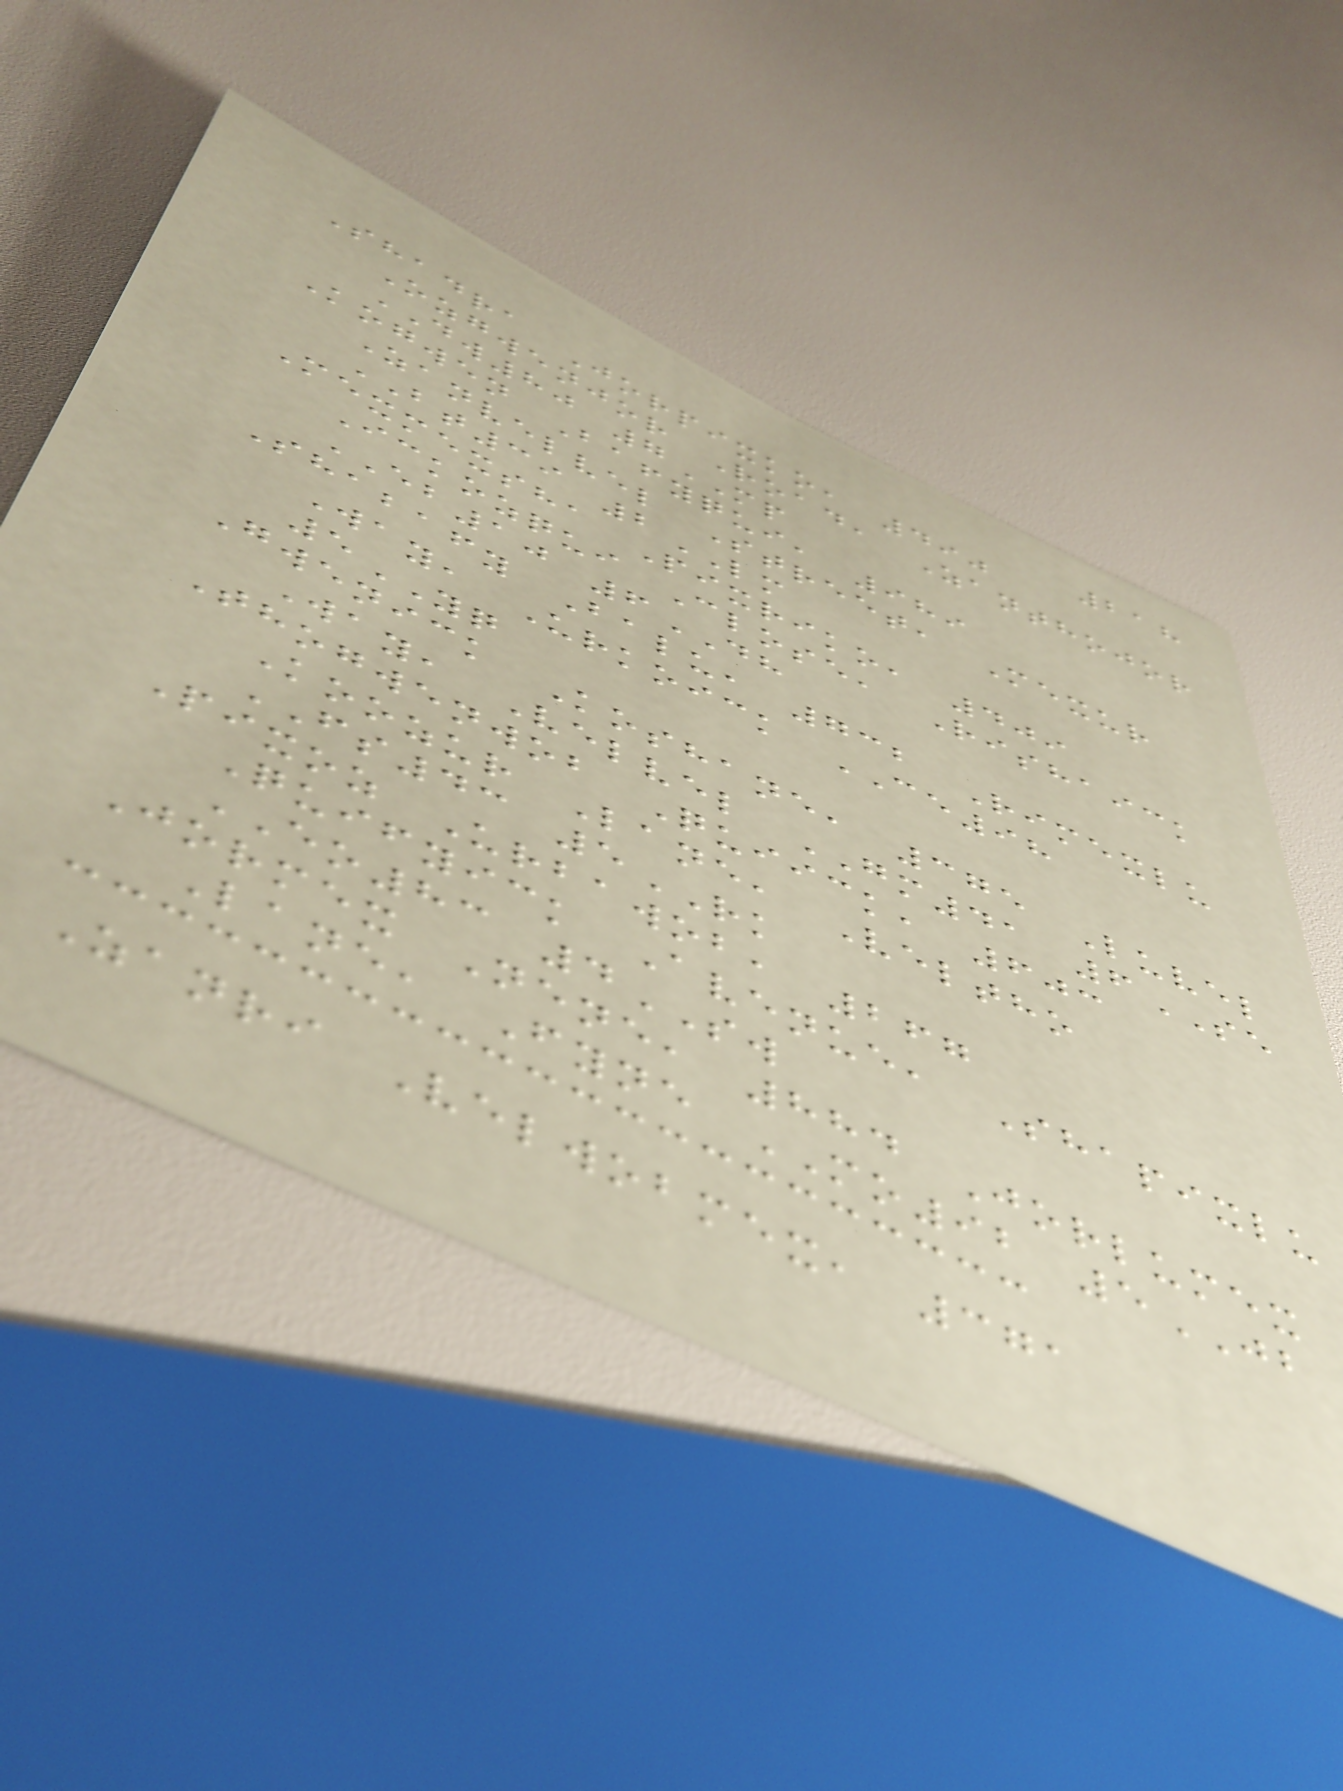218
Shadra Jorpixko, 490
Ozgwenjor Road, Zanthojor
DW80 7MP
Kogwen Bafyqui, 989
Zanvelvel Street, Mexur
BT39 2LM
Mexmexsha Pixriko, 409
Ickozqui Close, Rishaick
EB10 6DH
Shabafy Balu, 732 Rimexlu
Way, Urkoick CE98
5YQ
Gwenick Koshane, 375 Luvel
Way, Velvel GM41 6SE
Thogwenwob Quiick, 603
Koozur Lane, Veltho
FS43 5RK
Pixoz Urbawob, 267
Quifyick Avenue, Shapixlu
EO83 4SW
Jormex Nene, 884 Jorlumex
Lane, Fyne MO92 5JB
Zanri Velwobmex, 371
